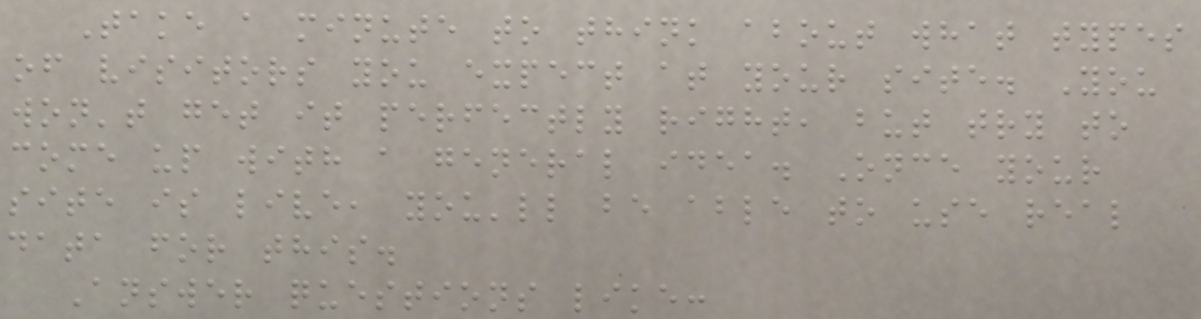Take a minute to think about what types
of visitors you expect at your site. You
won't get it perfectly right, but try to
come up with a general idea. Once your
site is live, you'll be able to use real
data for this.
Answer questions like:
